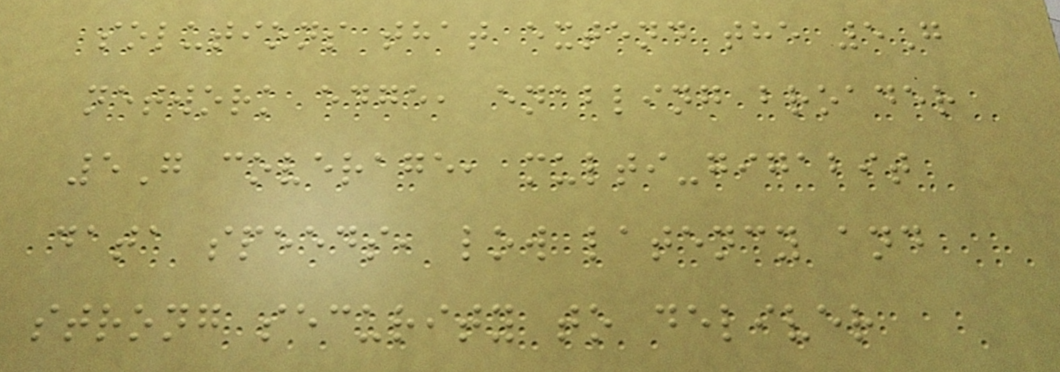solutions that extend the 5G
network edge, enabling broader
5G coverage, multi-gigabit
data speeds, low latency and
strong security to deliver
